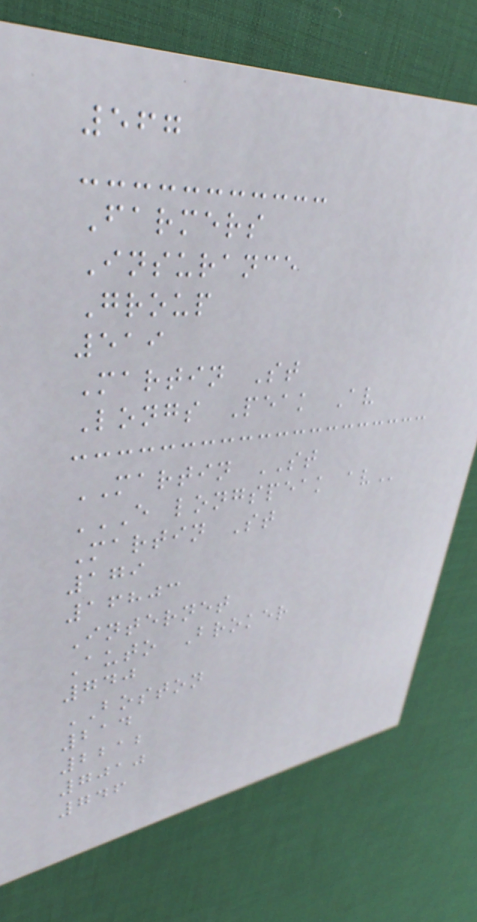567
Farmers
Insurance
Group
519
Martin St
Longs Peak Av
MARTIN ST
E LONGSPEAK AV
Martin St
179
16803
Internet
Auto Broker
740
BOSTON
214
2212
7010
746
